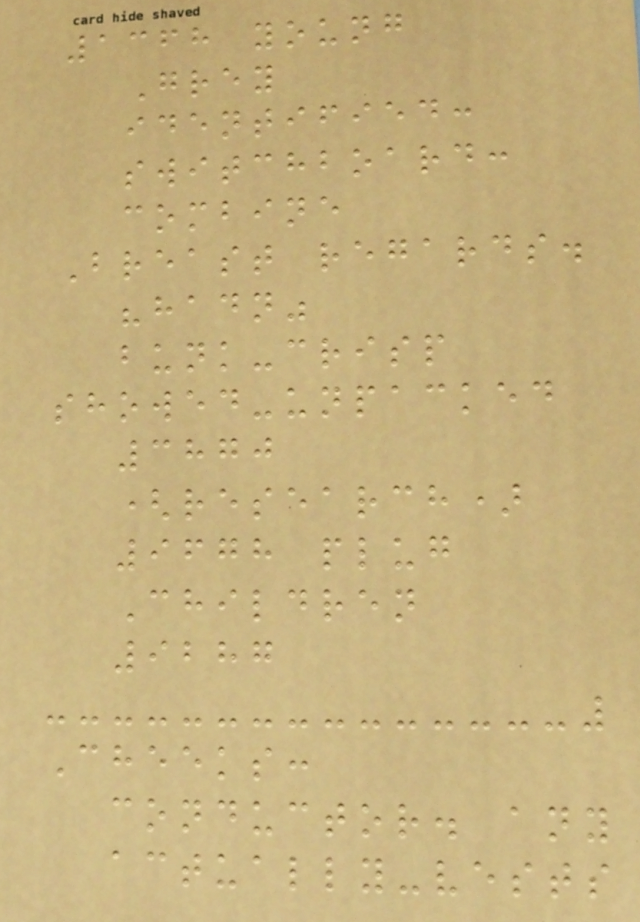1368 young
Grey
identified:
switchboard:
combine
Breast regards.
"hadn"
bunk-crisp
showed-unpacked
3870
(research)
9678 plug
Children
9287
Cheeks:
conductor. any
actually-vests
